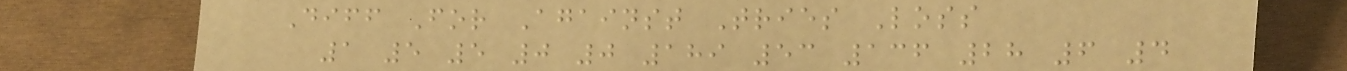Diff For Against Tries Loss
1 5 5 0 0 189 53 136 28 6 4
